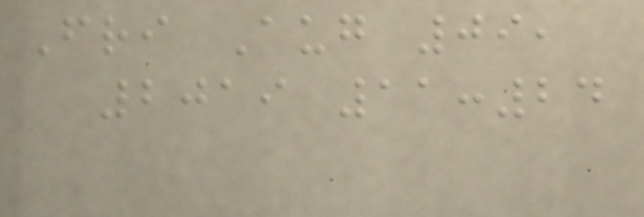Fri Aug 09,
2019 11:24
